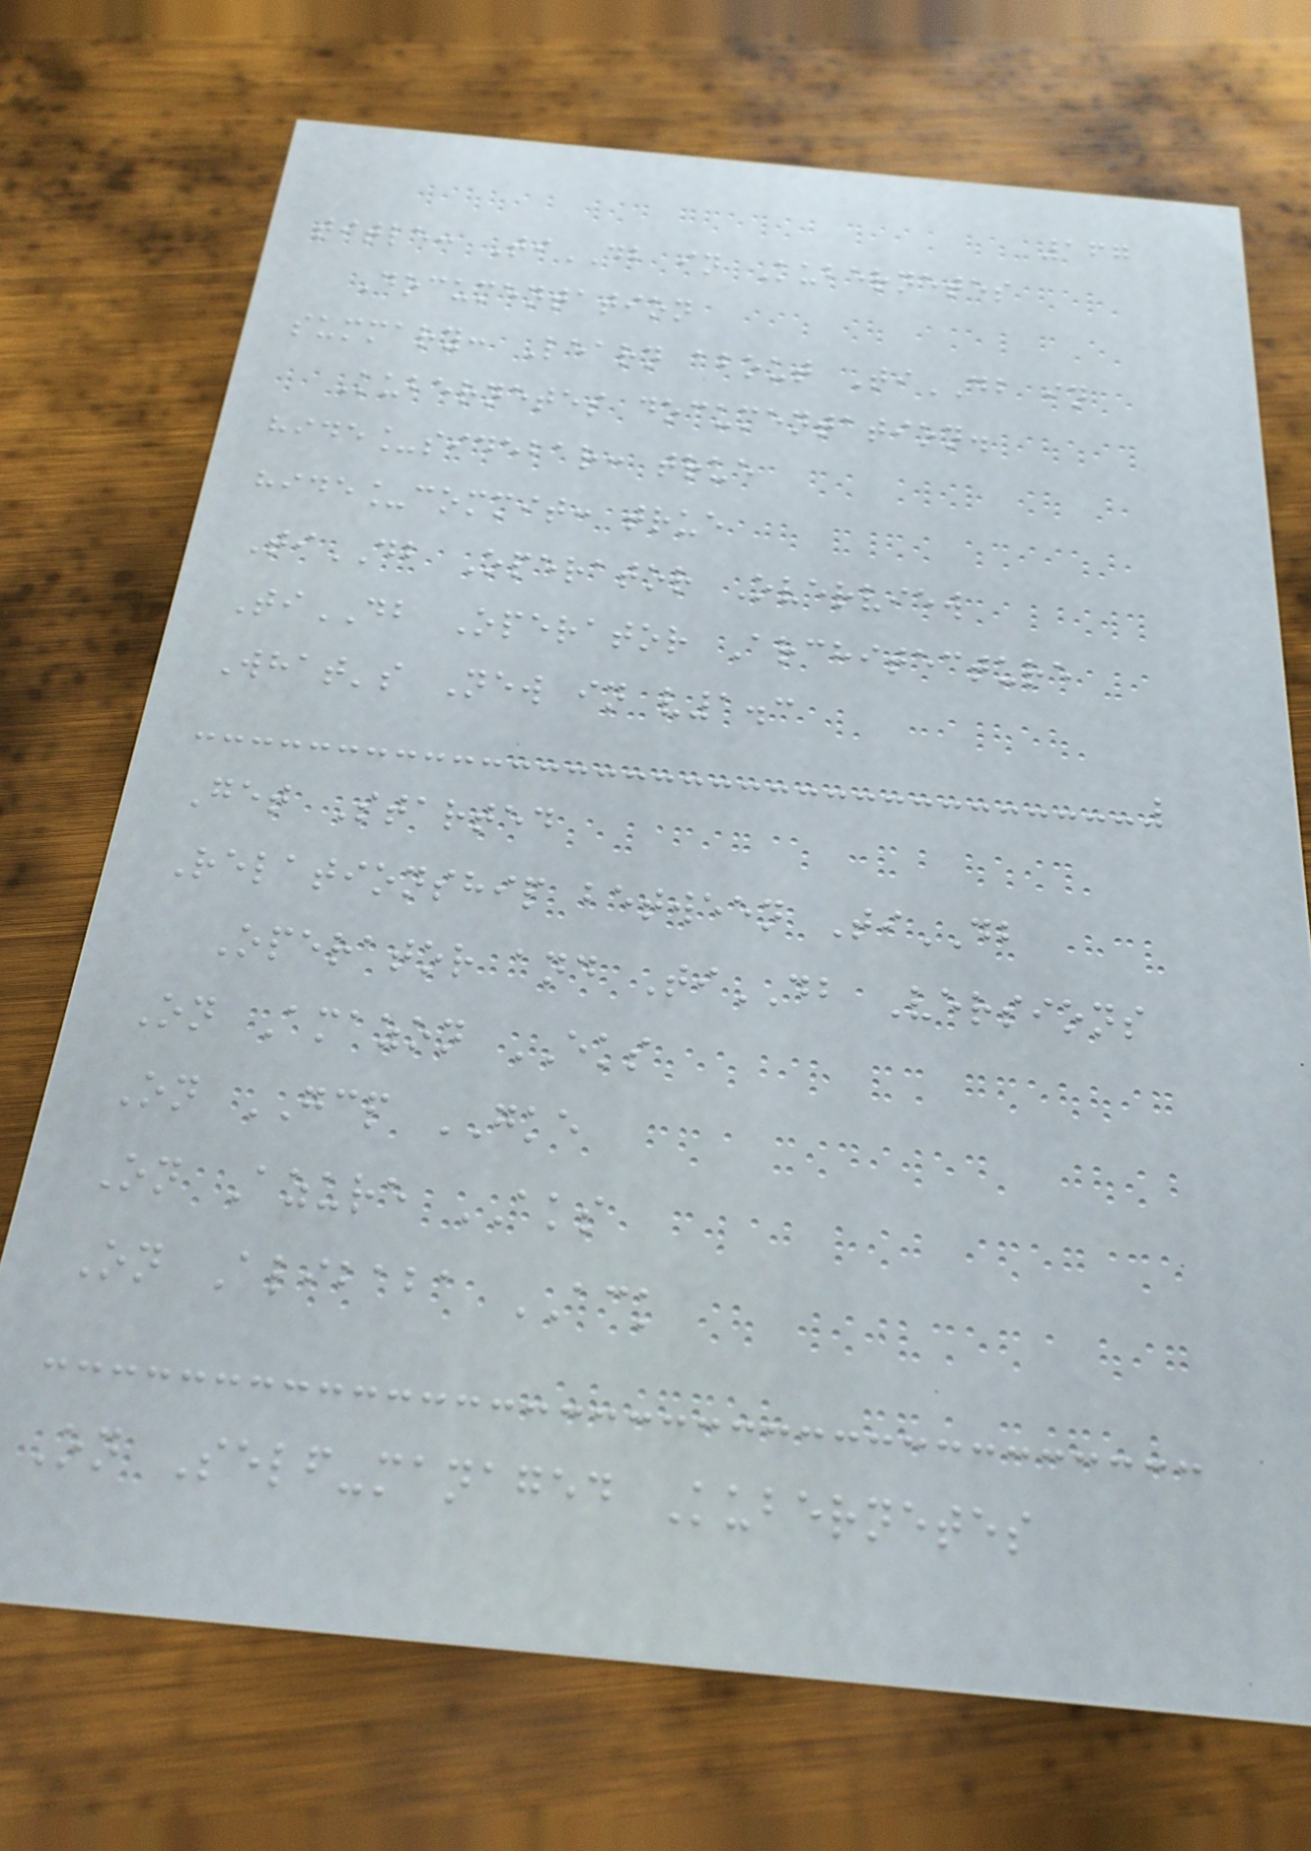167
title: TiDB in Kubernetes
Documentation
summary: Learn about TiDB in
Kubernetes documentation.
hide_sidebar: true
hide_commit: true
TiDB Operator Overview
TiDB Operator Architecture
What's New in v1.3
Get Started
Relationship between TiDB
Operator and TiDB Versions
On Amazon EKS
On GCP GKE
On Azure AKS
On Alibaba ACK
On Self-managed Kubernetes
